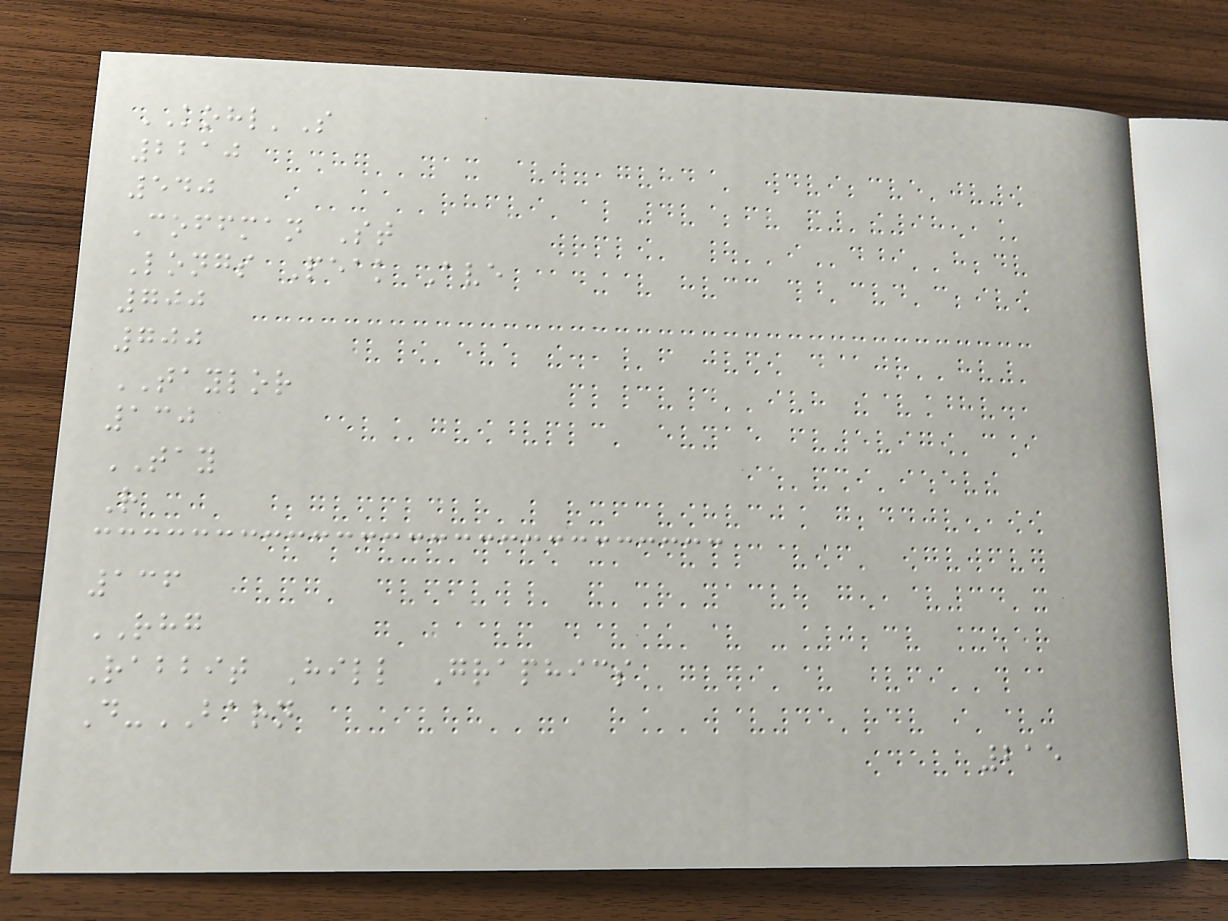KOHL'S
2210
540
Coffman St
Longs Peak Ave
700
700
TAYLOR
130
TAY
R
136
RHG
Rabbit Hill Graphics
D-BARN
215
